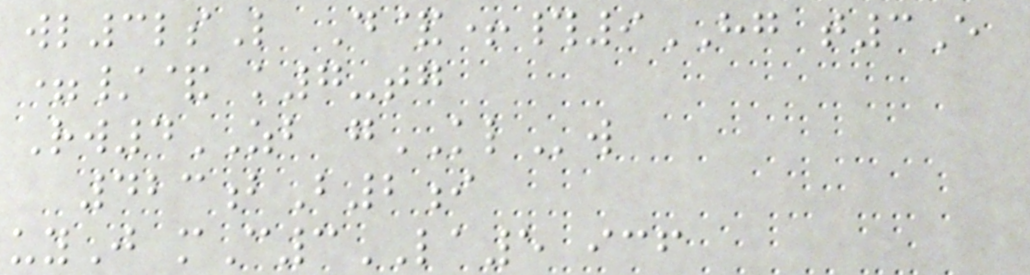wl3lsL D&+#9HG t3E
=/& k7-tg
Rw4ZB gKLw
423bB2i
uyJ mC3LA5 icf
